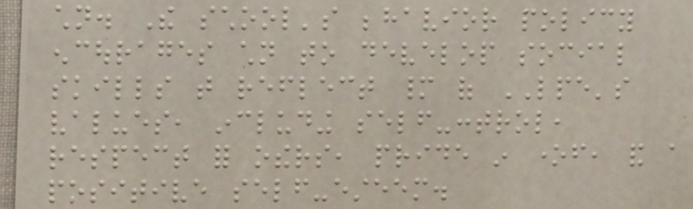children. The school's behavior policy
encourages children to develop social
skills that reflect many of LPE's
values, including self-control,
respect for others, pride in oneself, and a
positive self-esteem.
